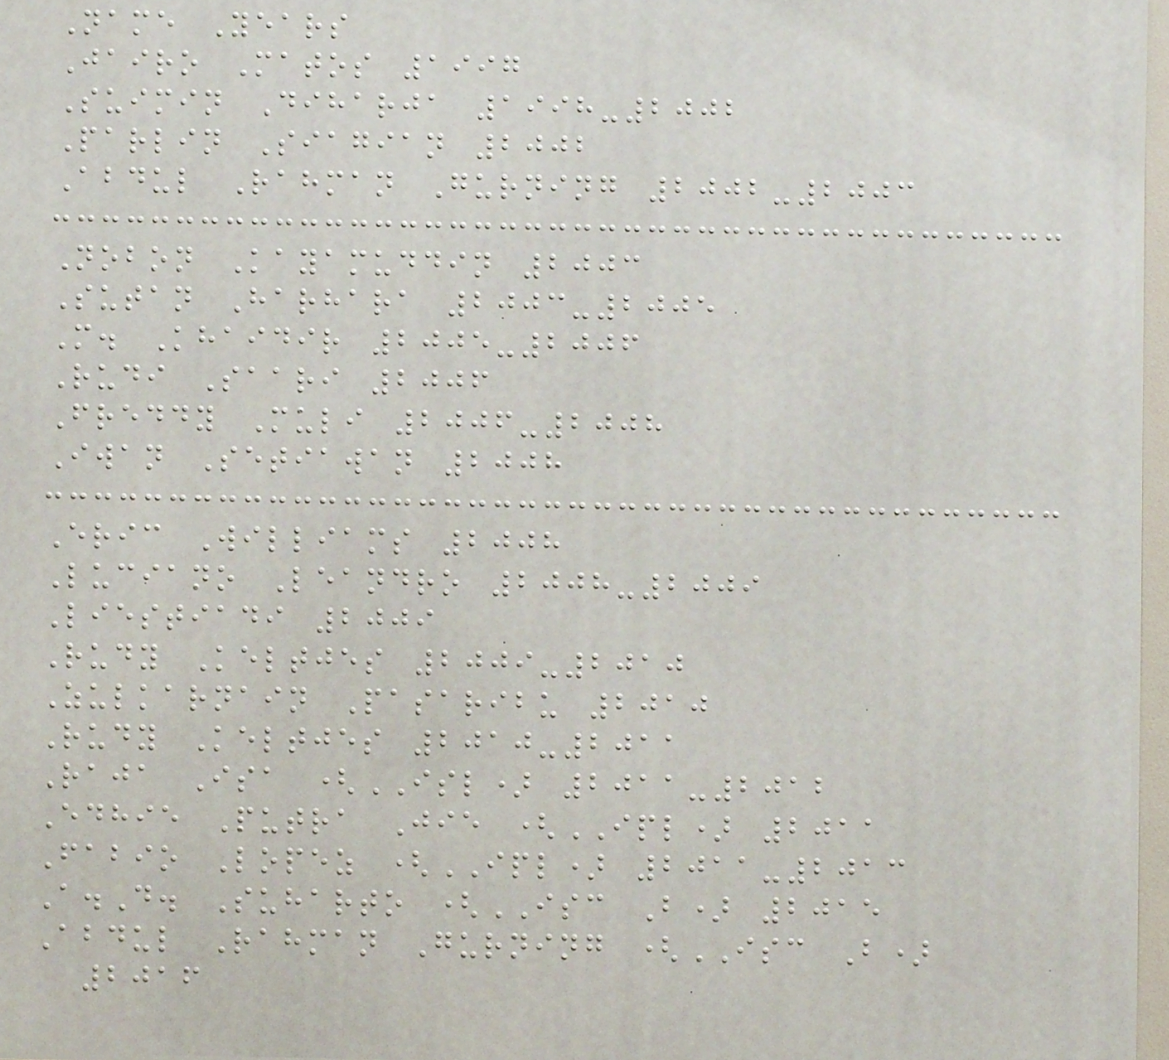Name Years
Jairo Matos 1997
Suimin Diharja 1998-2002
Parlin Siagian 2002
Abdul Rahman Gurning 2002-2003
Nobon Kayamuddin 2003
Sutan Harhara 2003-2005
M. Khaidir 2005-2006
Rudi Saari 2006
Freddy Muli 2006-2008
Iwan Setiawan 2008
Eric Williams 2008
Luciano Leandro 2008-2009
Liestiadi 2009
Rudy Keltjes 2009-2010
Zulkarnain Pasaribu 2010
Rudy Keltjes 2010-2011
Raja Isa (ISL) 2011-2012
Edhie Putra Jie (IPL) 2011
Fabio Lopez (IPL) 2011-2013
A.D. Suharto (ISC B) 2015
Abdul Rahman Gurning (ISC B)
2016
